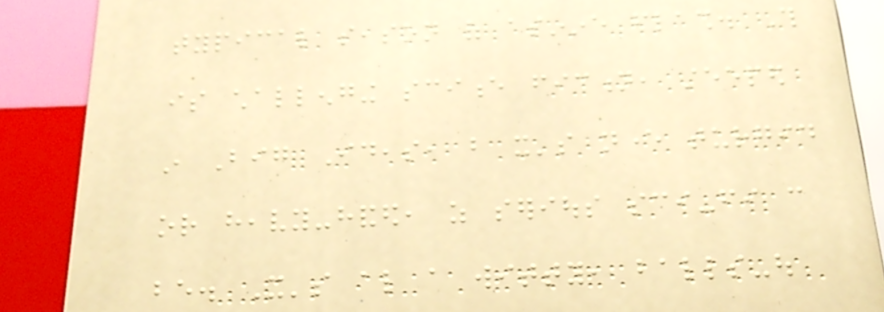typical season of asinine flash. This
is challenging science fiction, steeped
in Big Ideas, but it's never turgid
or heavy-handed, as serious sci-fi can
be. It's also a witty, balls-out
